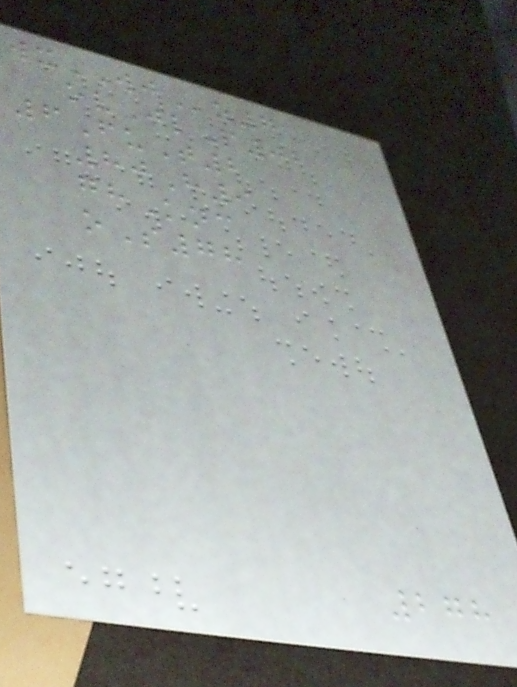wxWJz7
ovJlP02
6FuT2
80H9
ghKnc
oS78
278
